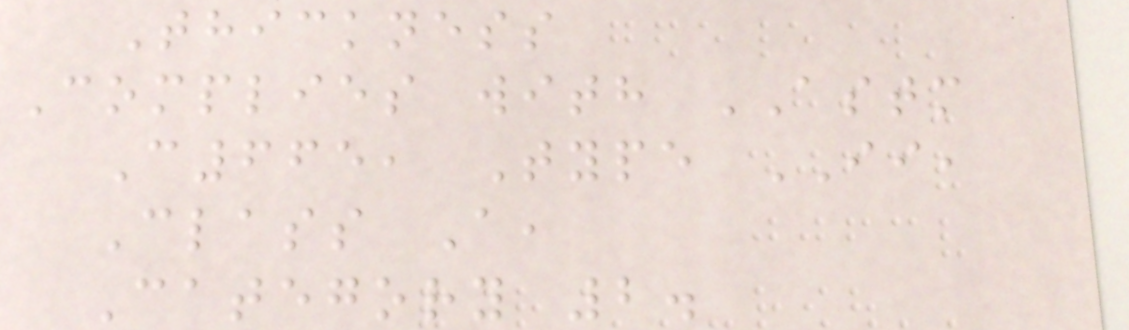Thickness
Complies with ASTM
C665, Type II,
Class A,
Category 2.
